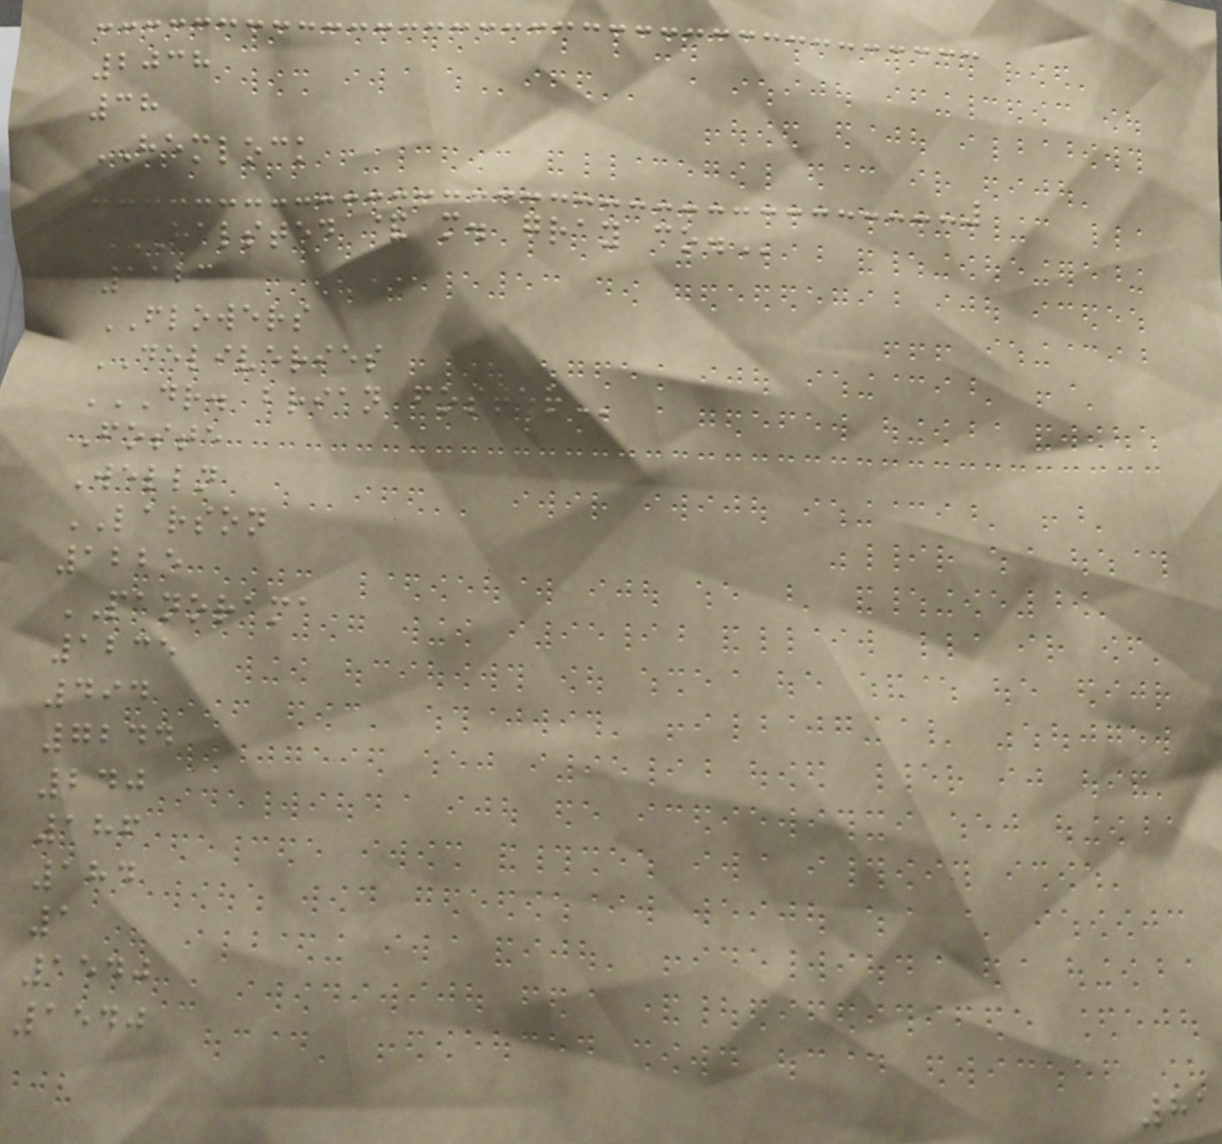2038
38
HEMLOCK
HALSTED & M. GRAY CO.
1123
FLOWERS
DELIVERIES
DR. BRIAN FOSTER
Foste
Welln
LARSON
1225
PANORAMA
1235
494
7244
240
186
184
1
1540
1540
81
